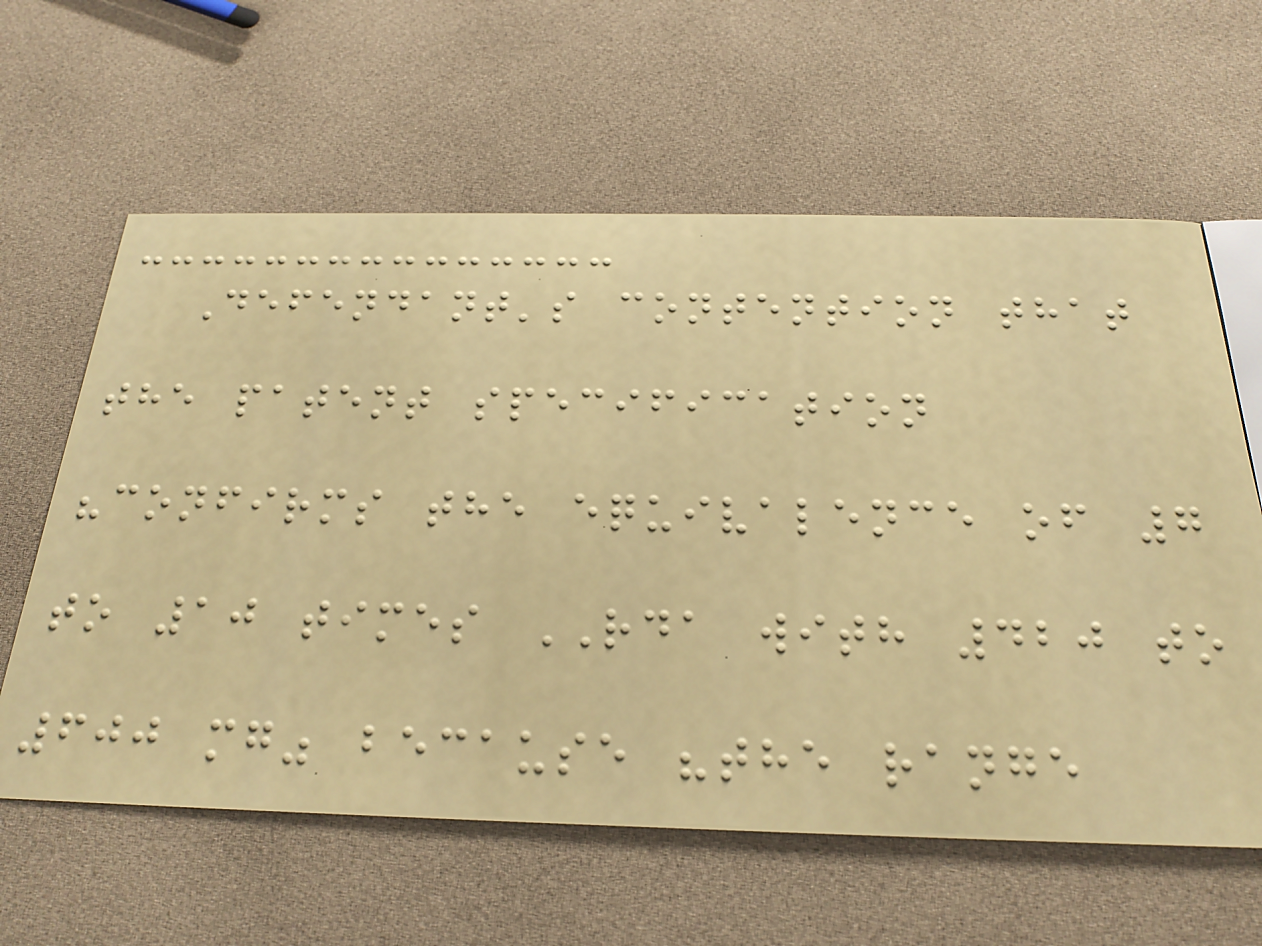Defendant's contention that
the patent specification
"confirms the equivalence of 7
to 10 times RDA with 420 to
600 mg" because "the range
